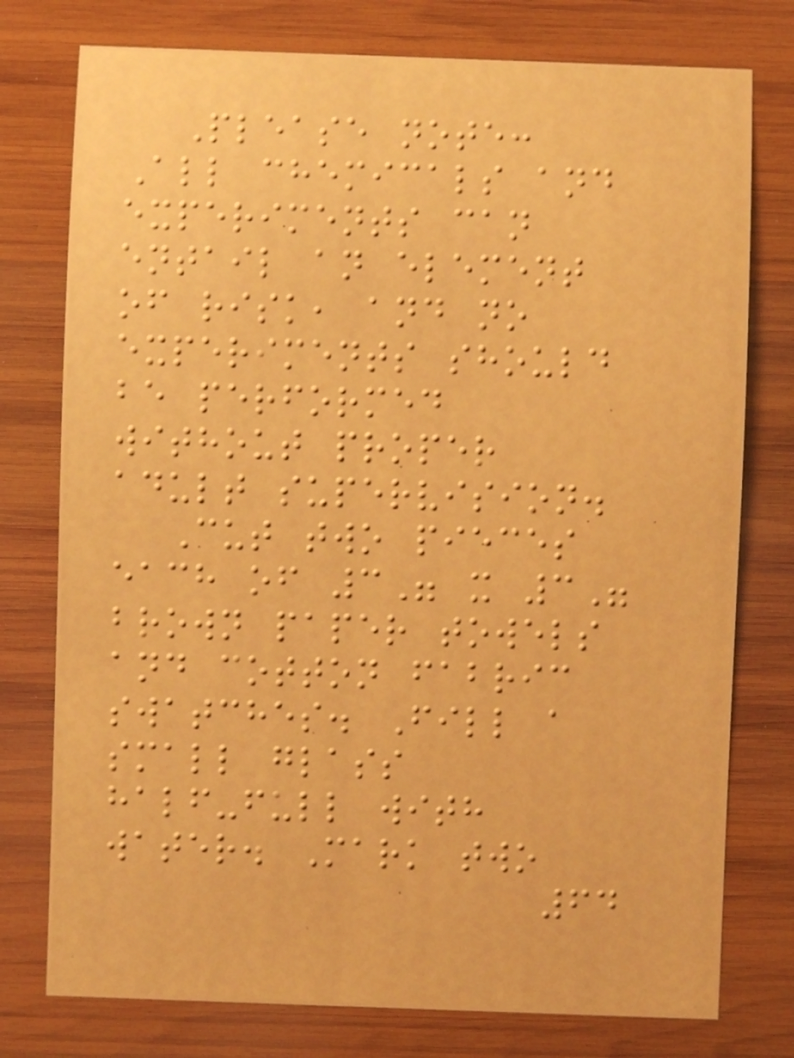Please note:
All chemicals and
experiments can
entail an element
of risk, and no
experiments should
be performed
without proper
adult supervision.
Cut two pieces
each of 3" x 3"
brown paper towels
and cotton fabric
swatches. Fill a
small glass
half-full with
water. Mark two
64
